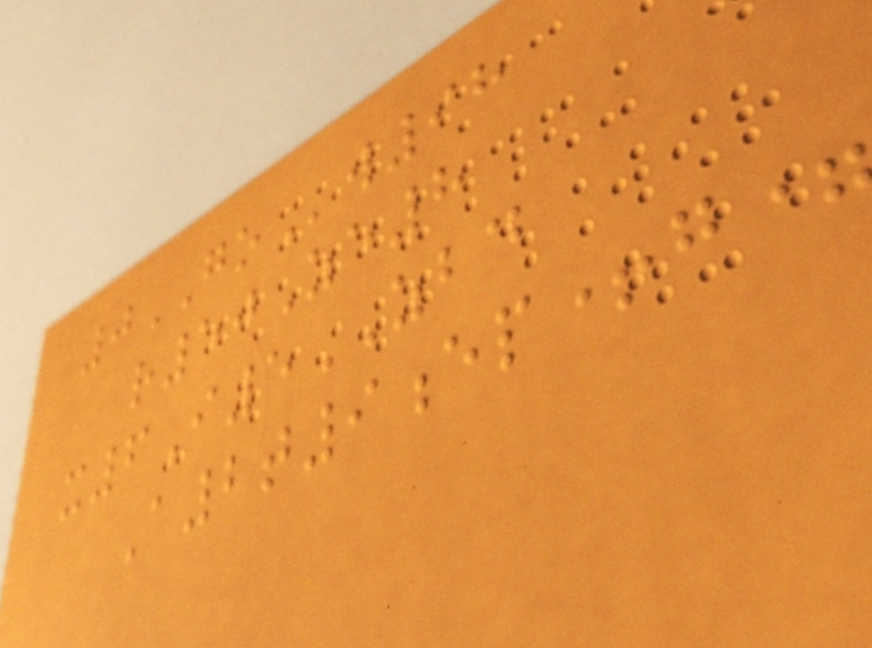0GOw98
r50Ze8
x6I5ZBD
A2t9ep+g=
